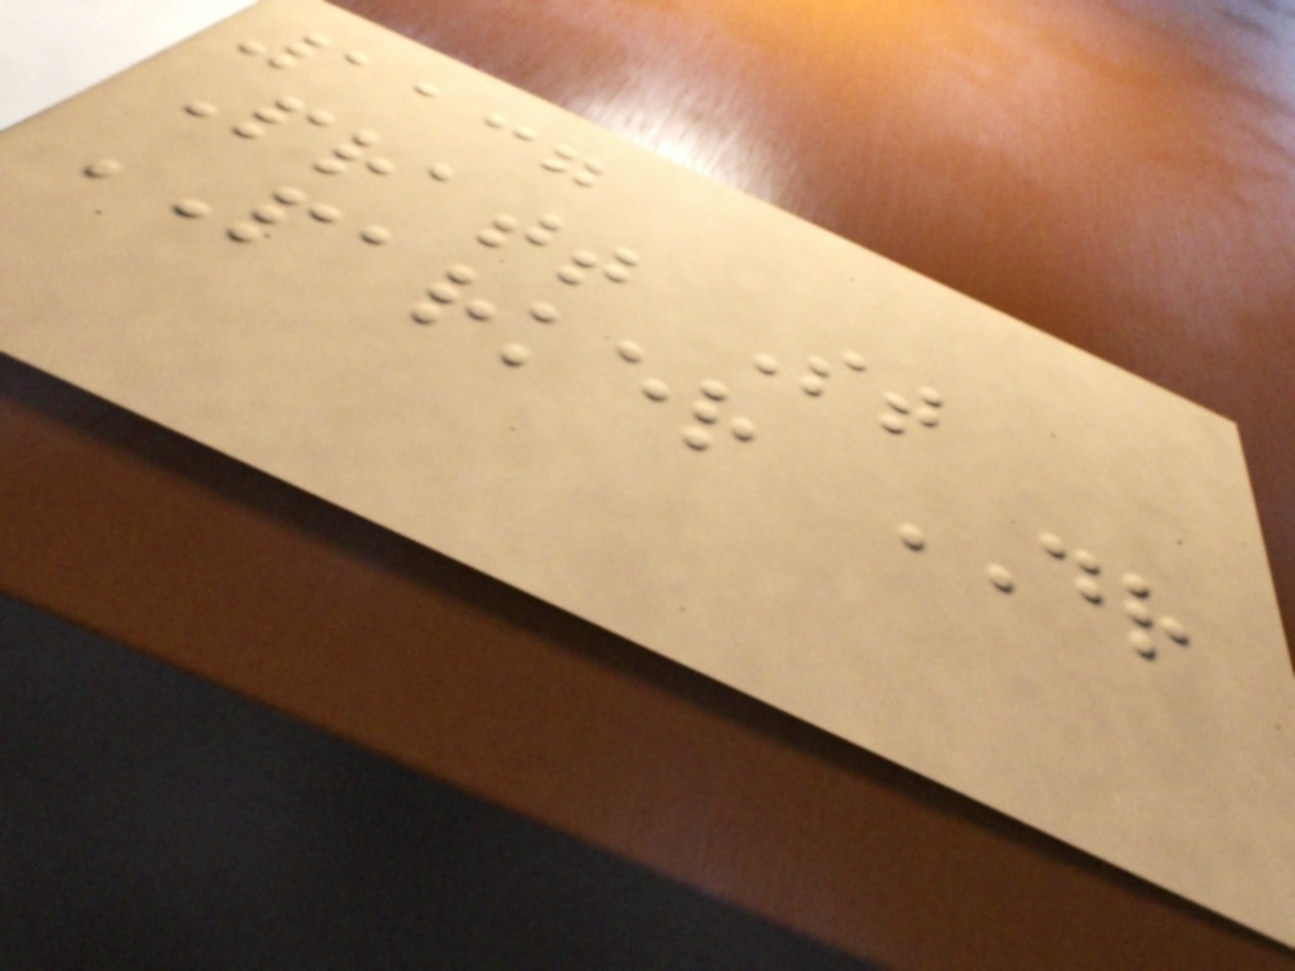1137
Pratt St
PARKER DR
